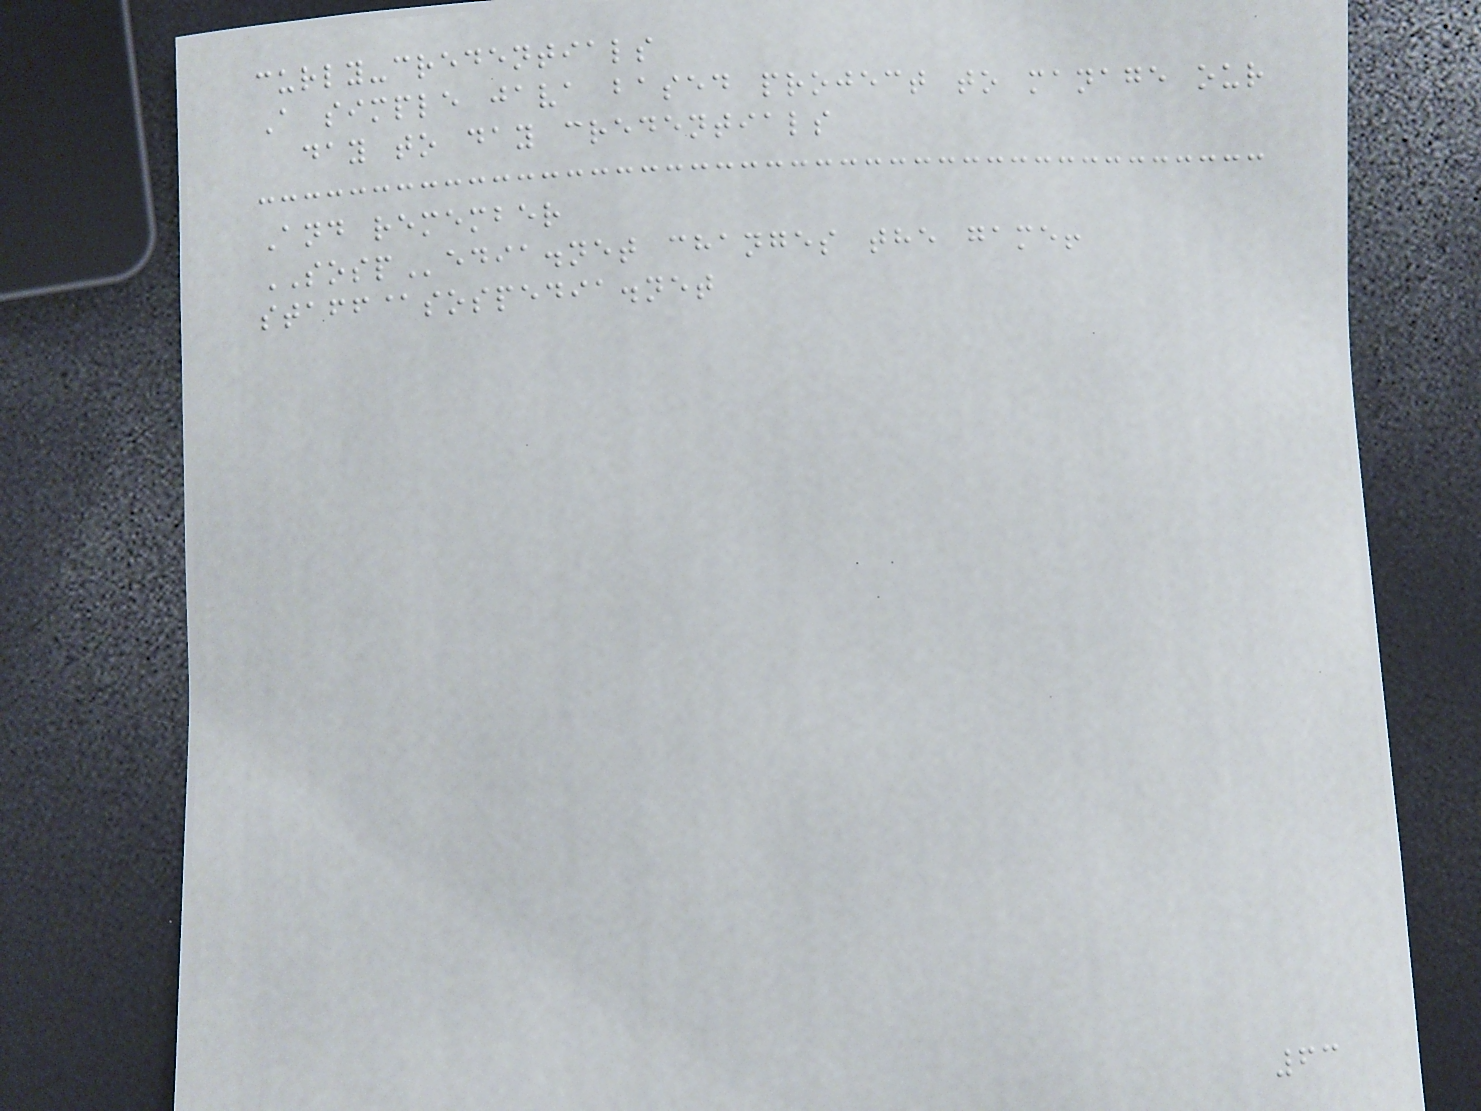curly-credentials
A simple java based project to manage our
day to day credentials
And remember
SOSPedia.net changes the game!
staff@sospedia.net
63
